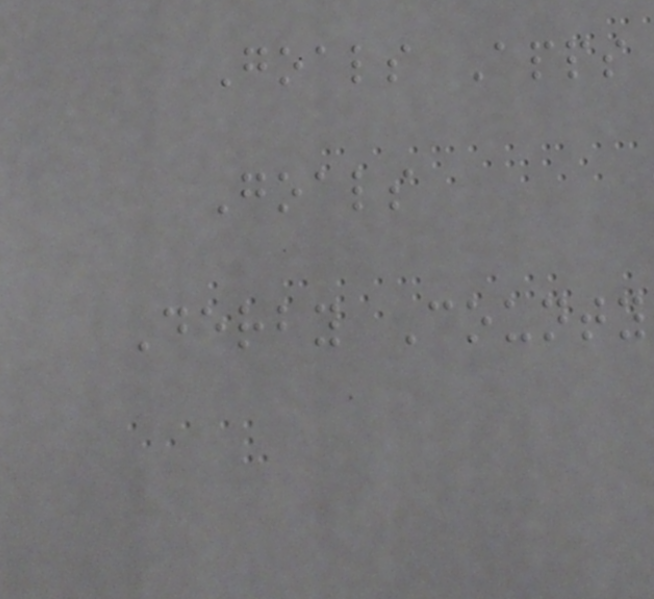Goals Apps
Goals
Derby County
